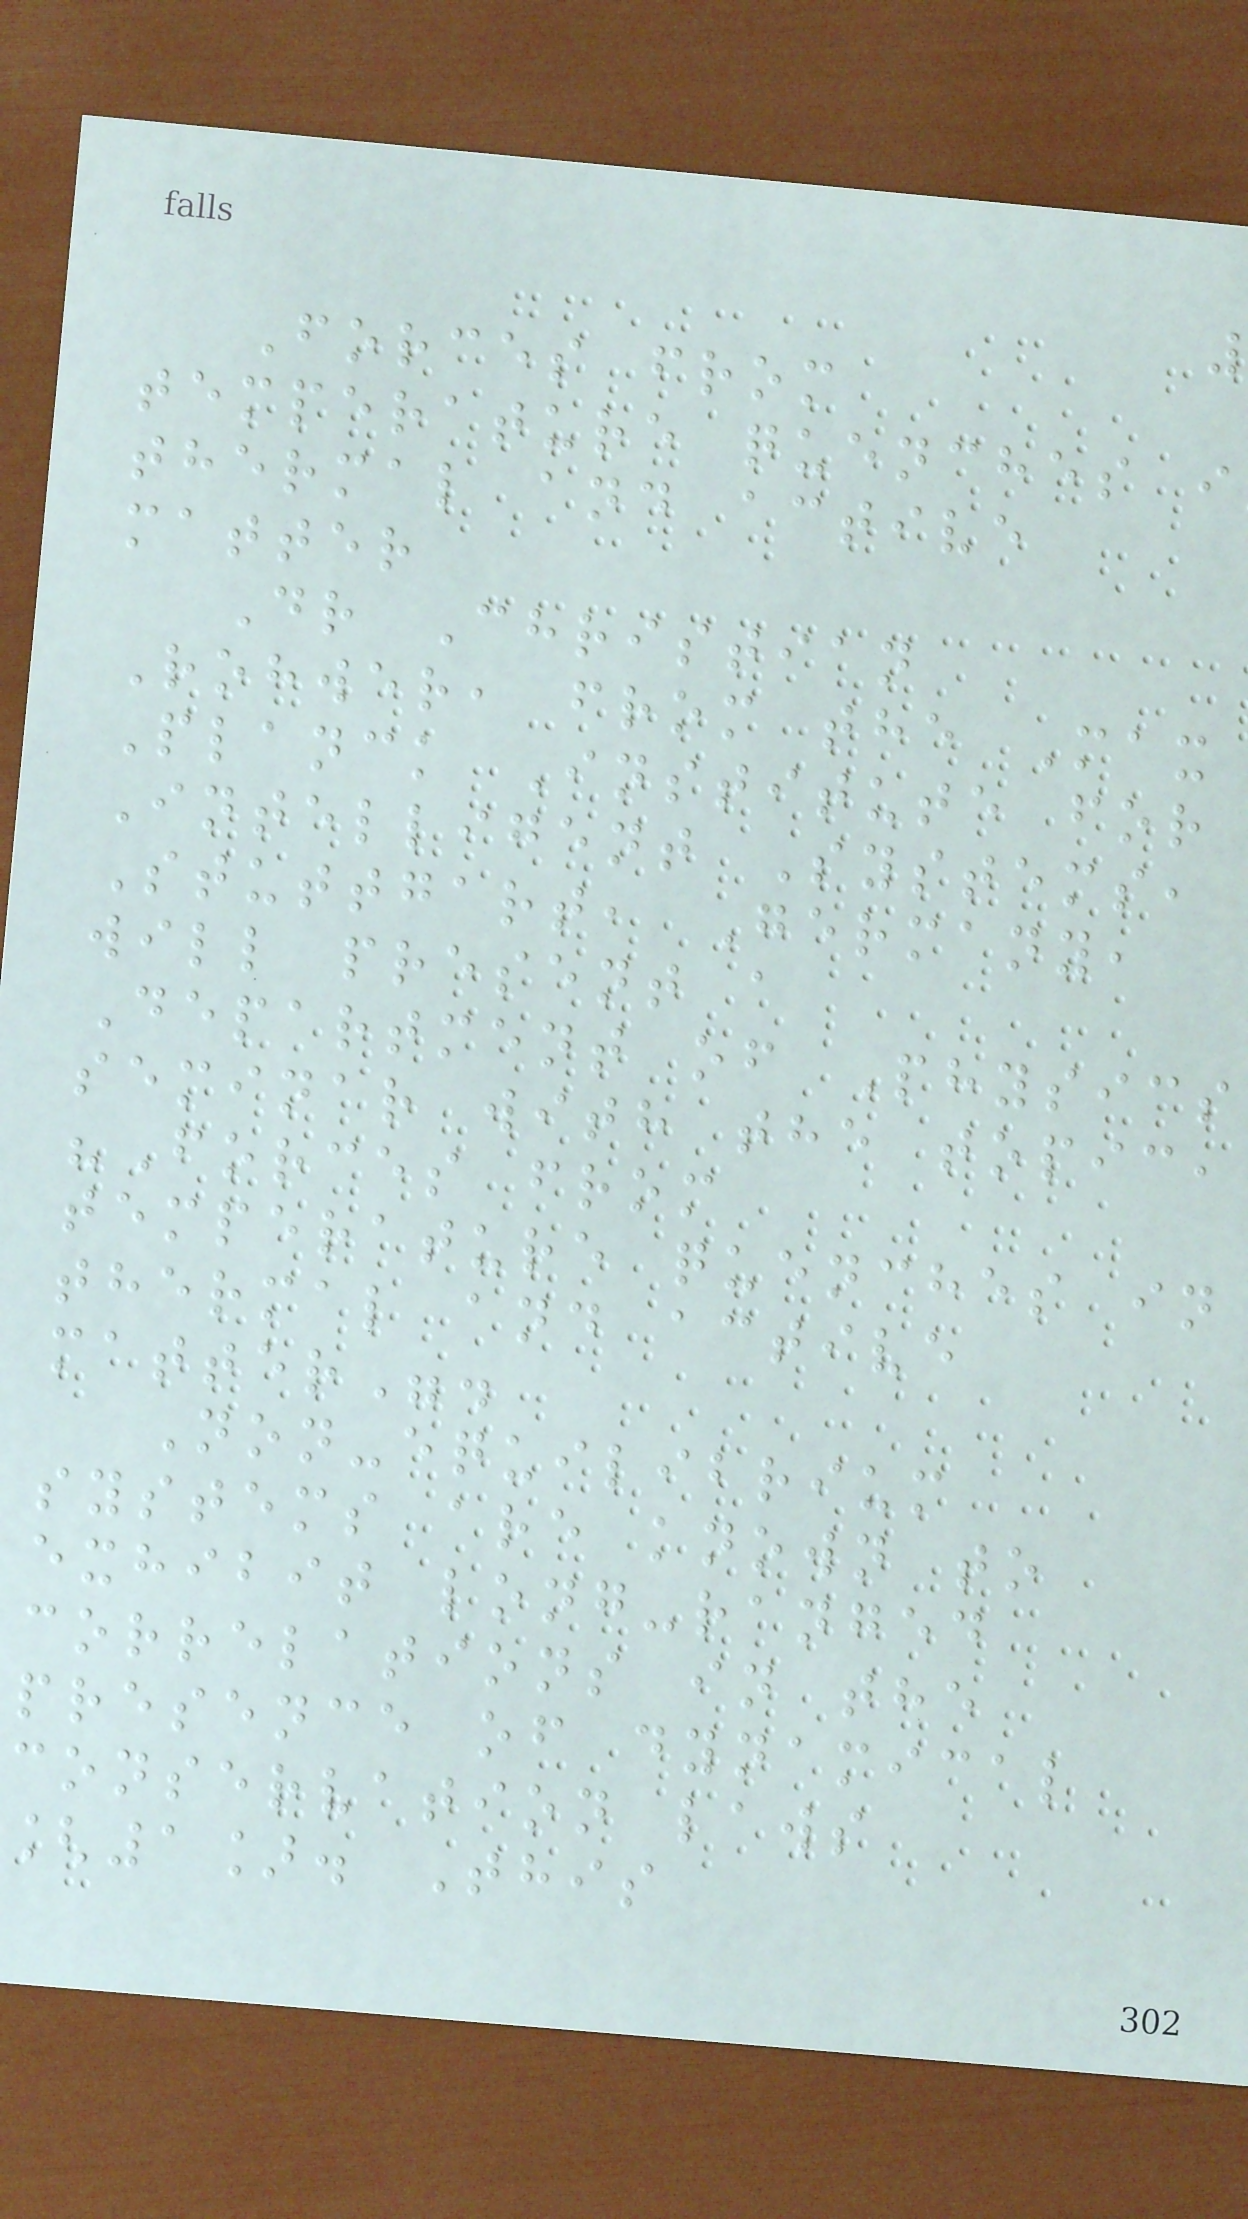Forces from
temperature quenches i
thermal and active
matter
Dr Christian
Rohwer, from the Max
Planck Institute for
Intelligent Systems,
Stuttgart, Germany,
will present a
Department of Physics
seminar with the topic,
"Forces from
temperature quenches in
thermal and active
matter".
Non-equilibrium
systems are known to
exhibit long-ranged
correlations in the
presence of dynamical
conservation laws
[1]. This
